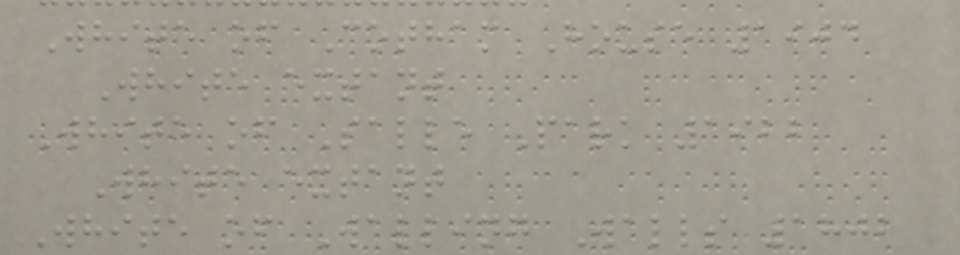White of Cotham House 1904
White extant
White of Salle Park 1922
White extant
White of Walling Walls 1802
